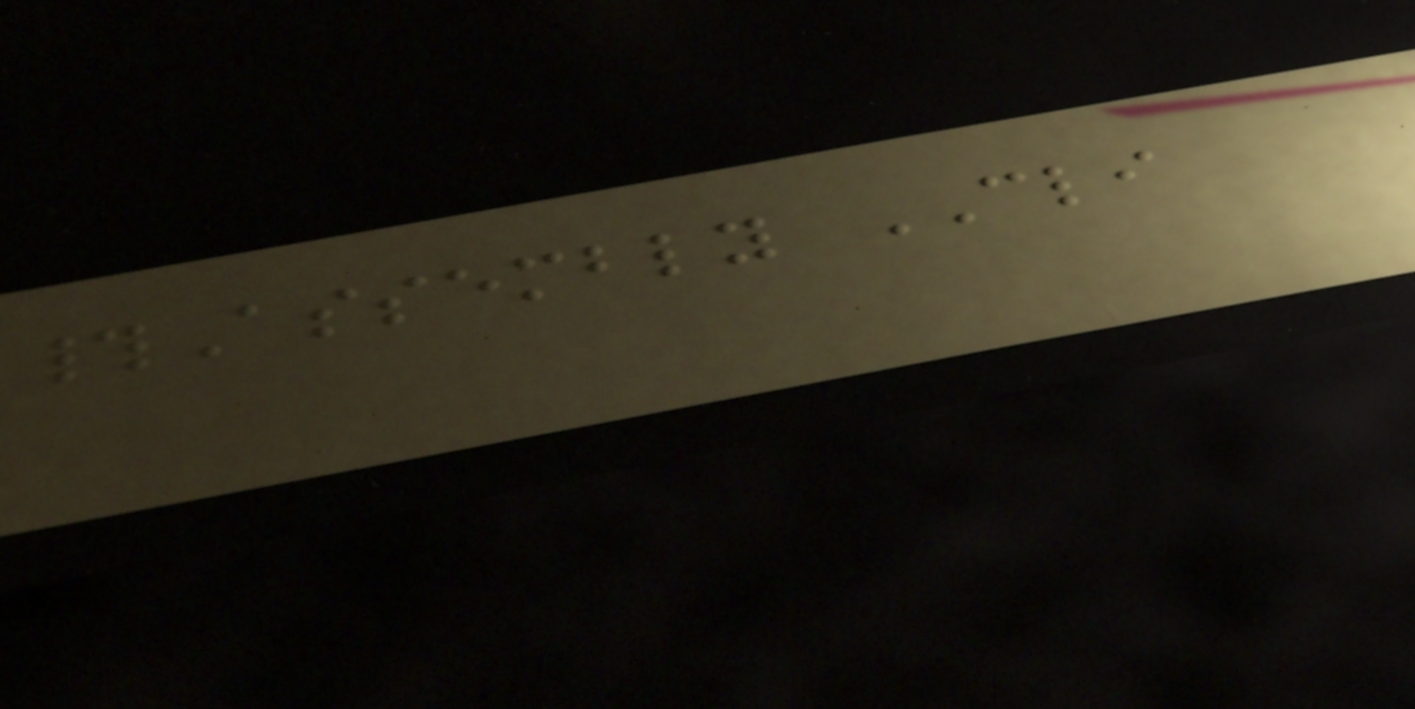#Assembly CLI
